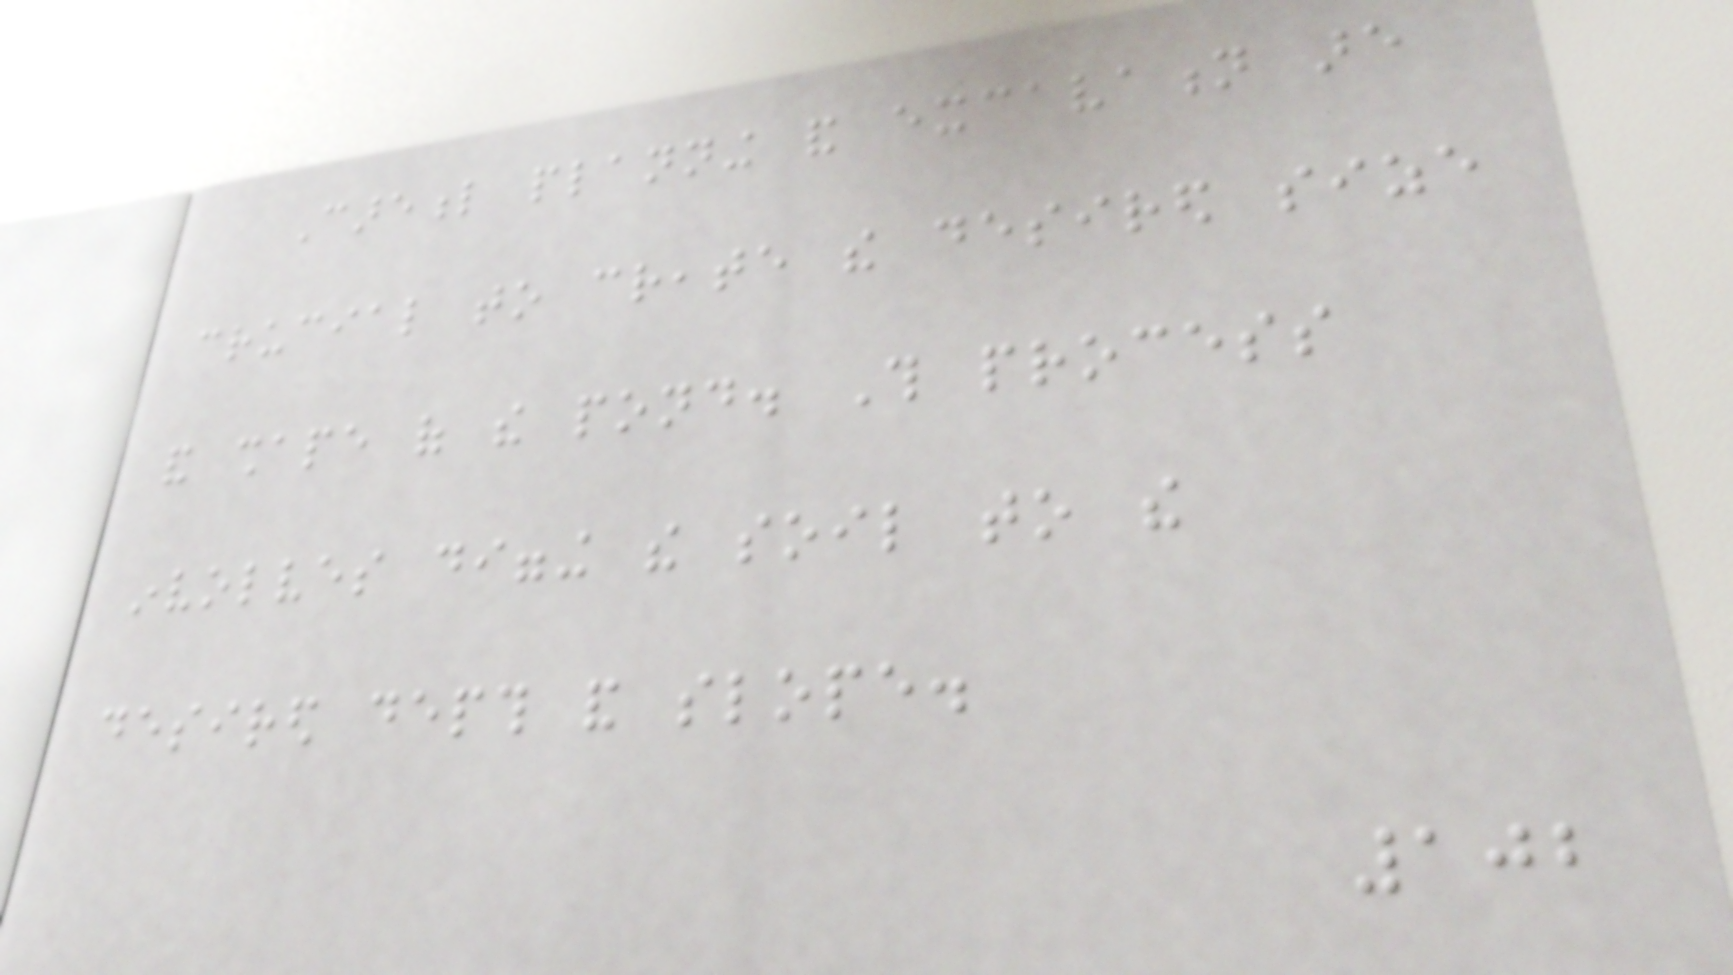Careful planning and excavation are
crucial to create the desired size
and shape of the pond. This process
involves digging the soil to the
desired depth and slope.
102
